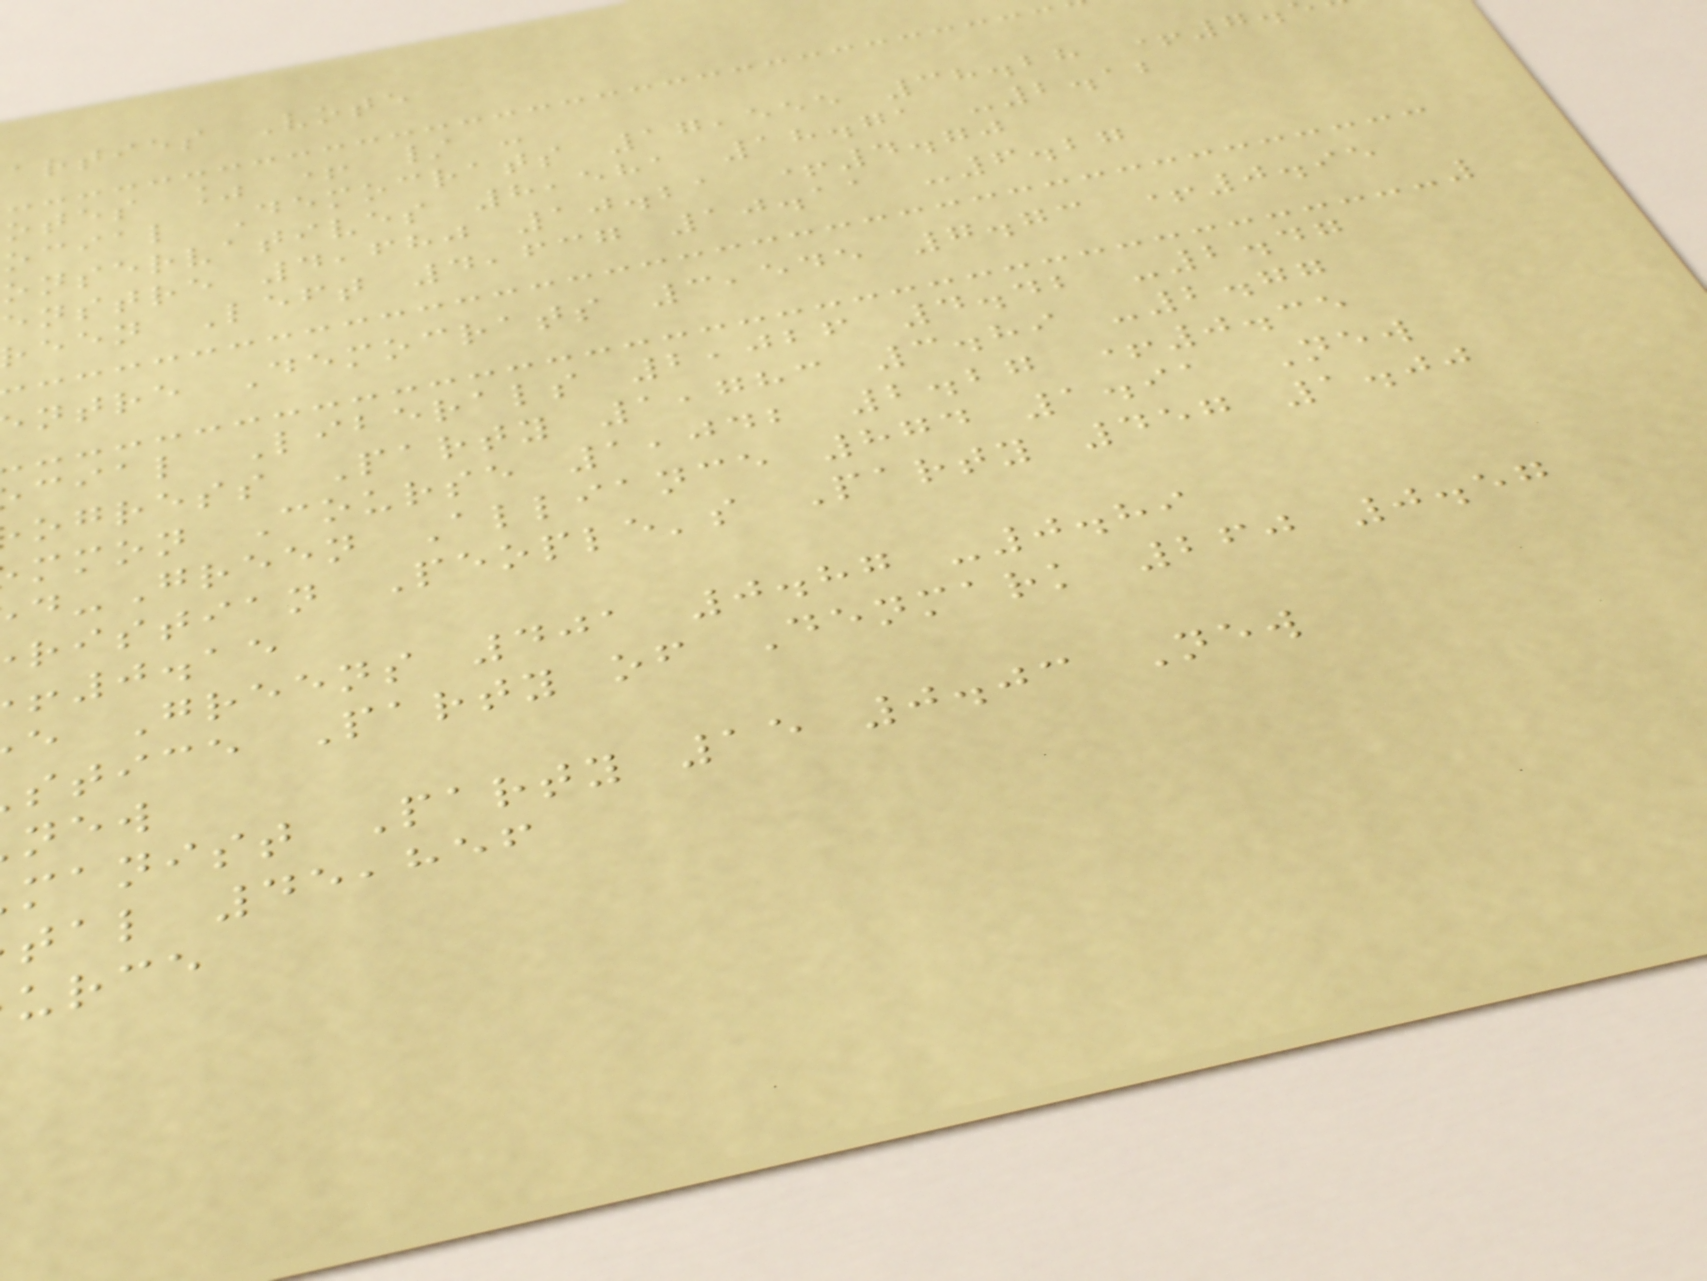arties Vote
otes % + / -
ocial Democrats 17,555 38.28 +7.
onservatives 8,581 18.71 -2.12
enstre 4,680 10.21 +4.70
een Left 4,637 10.11 -6.27
ntre Democrats 3,545 7.73 +0.95
cial Liberals 2,026 4.42 -2.47
ogress Party 1,783 3.89 -2.77
mmon Course 1,042 2.27 +0.35
d-Green Alliance 874 1.91 New
ristian People's Party 457 1.00
0.15
e Greens 401 0.87 -0.89
stice Party of Denmark 260 0.57
manist Party 15 0.03 New
tal 45,856
urce
